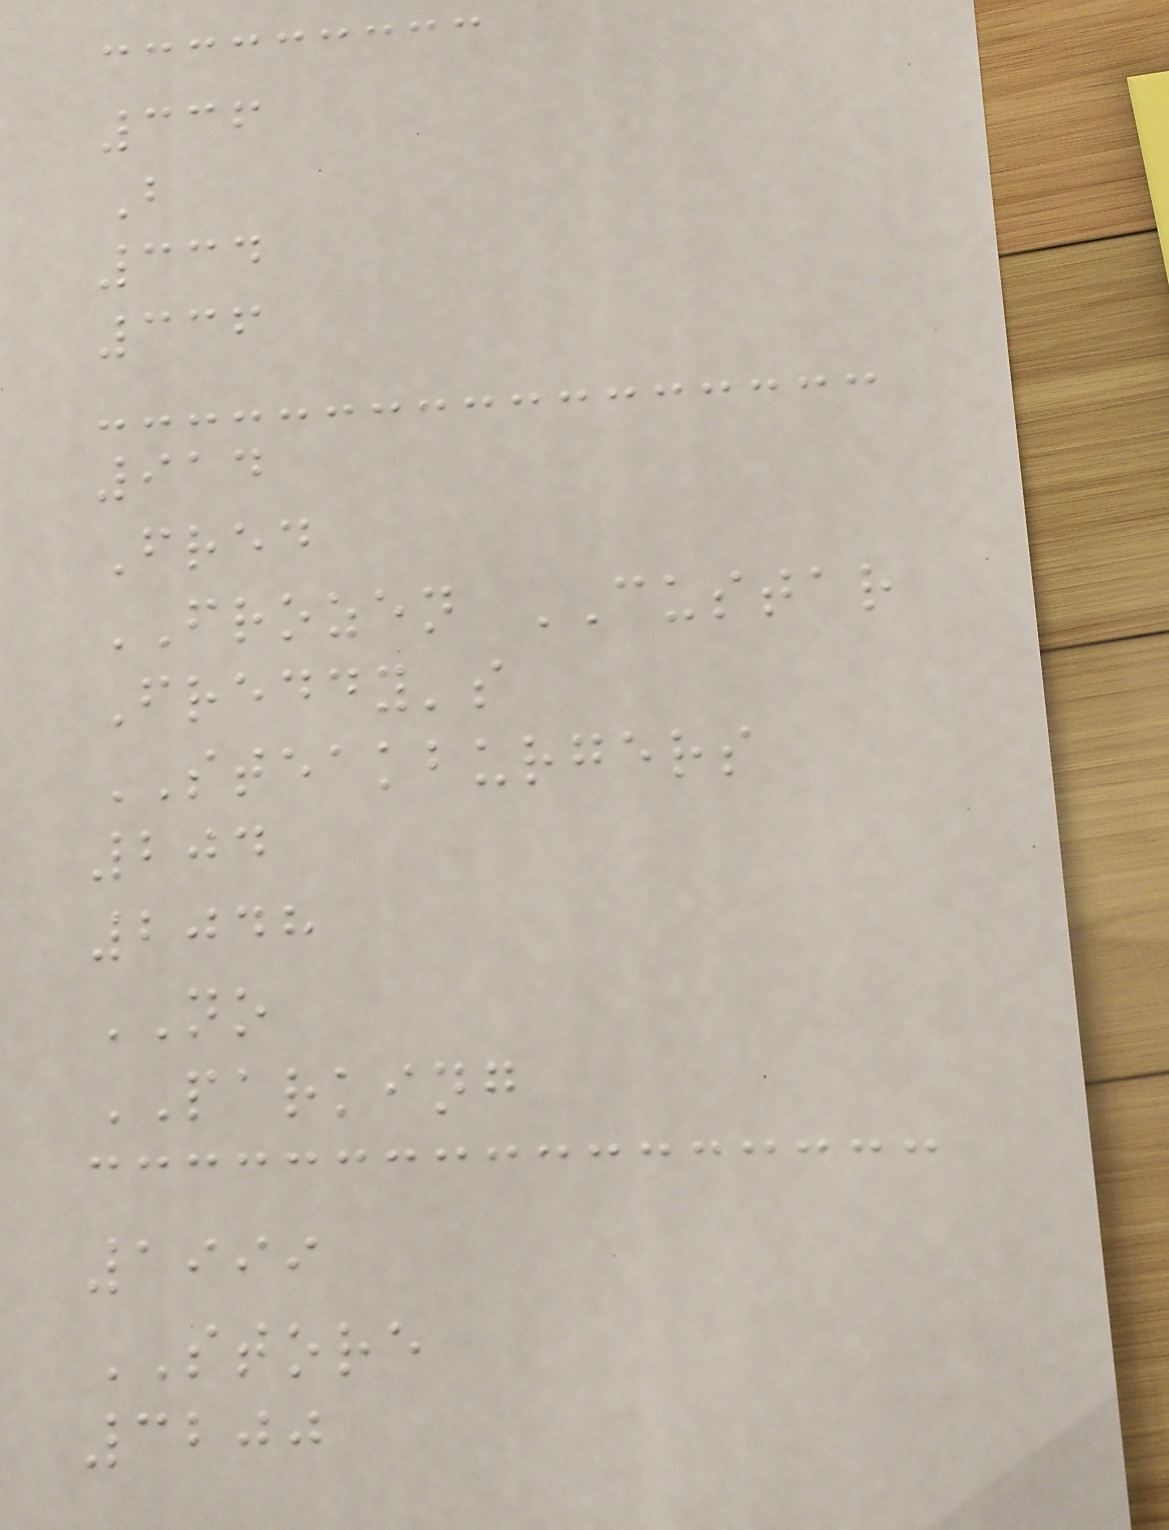336
B
334
336
914
Fred
FROZEN CUSTAR
Freddy's
STEAKBURGERS
204
2048
NO
PARKING
1999
STORE
3200
